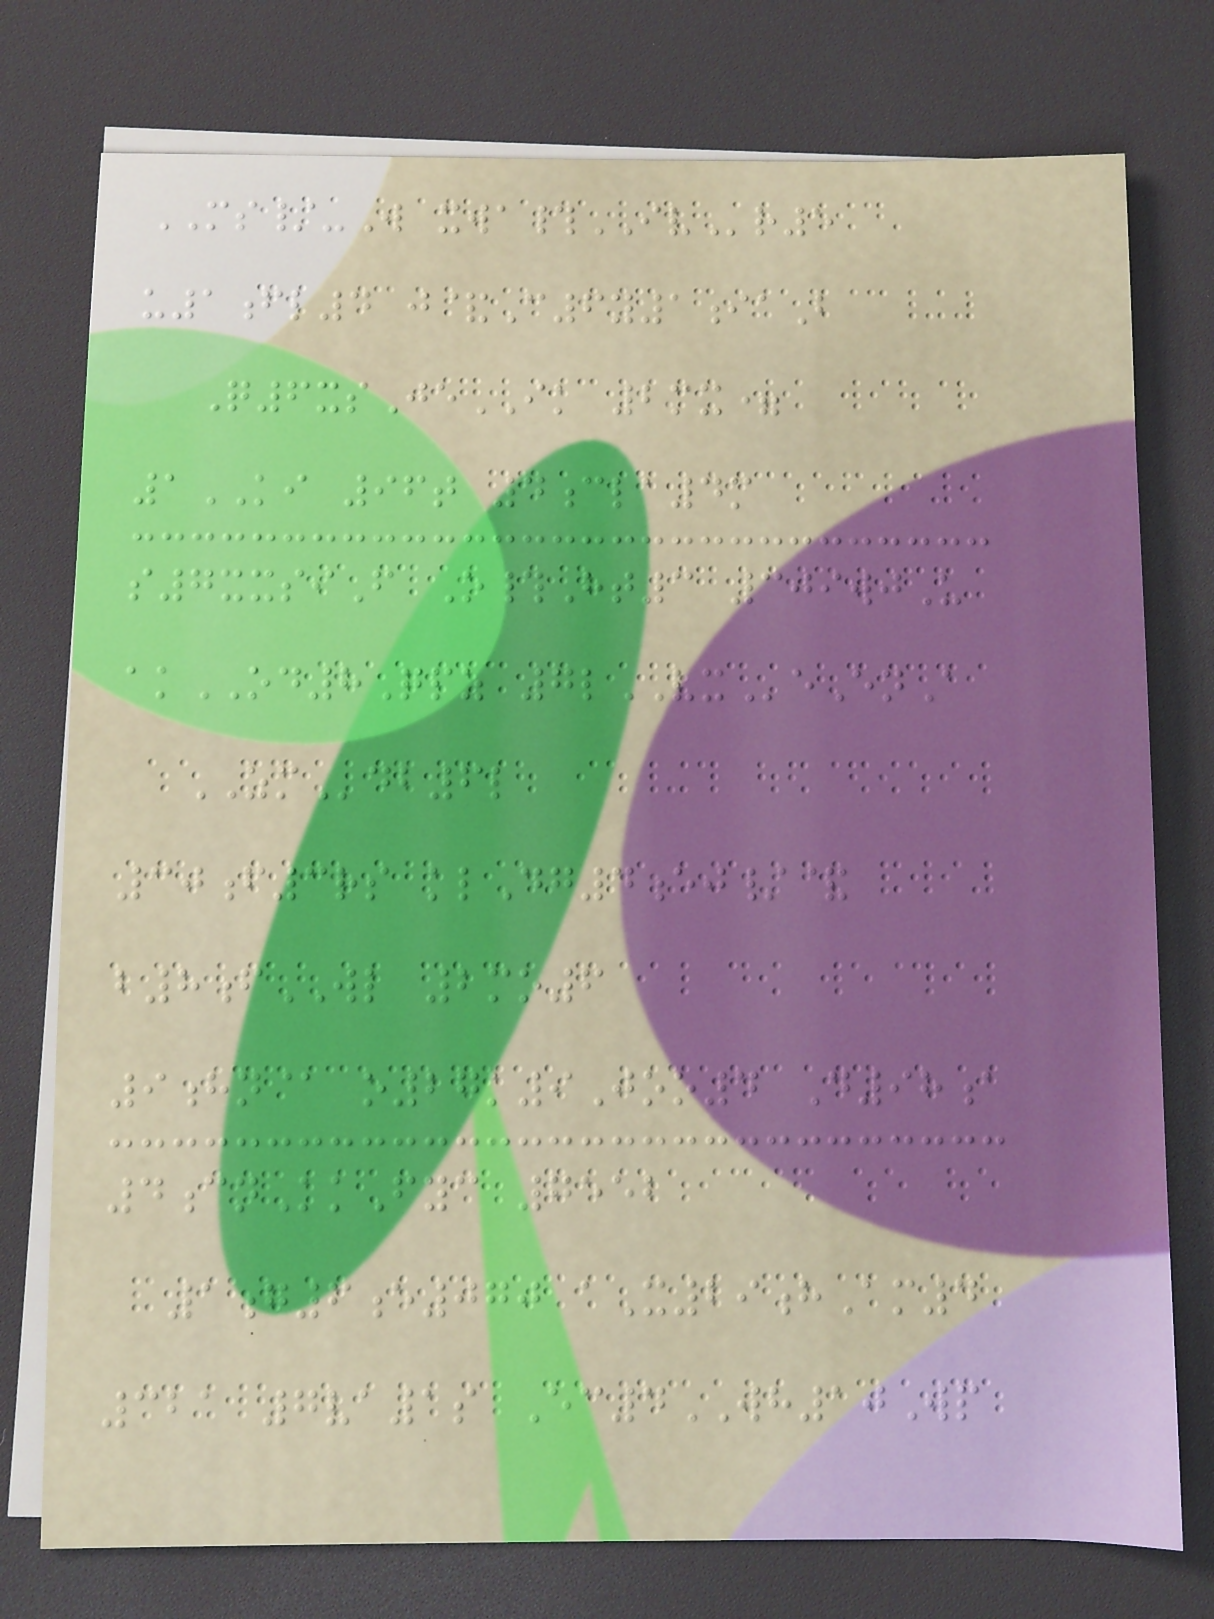MS/-W xwa#IVr5
u1fl4 j&C6y1iaB
Q6xsJeIK 2mx=
1KI 96t 4cla4m
s7xxsiF O#Ht3 309wjU
akOD8Qpz 7lVXeEnA
ZMdb6l
30f3rs klDg4ej/&
b8fWL 2mo6
9hn@ o27k9Joo4 D98a
4cnKkFyc 7552
1g6e070 aX29hAm4
321 7va1s Ec4WH10Wp
